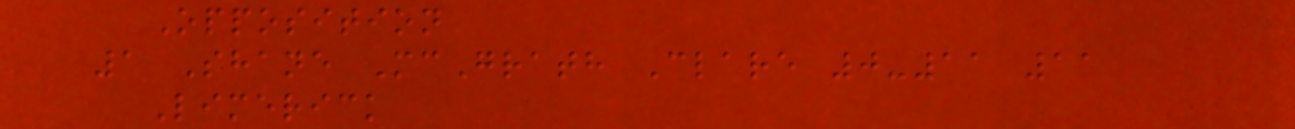Opposition
1 Shane McGrath Clare 0-11 11
Limerick
